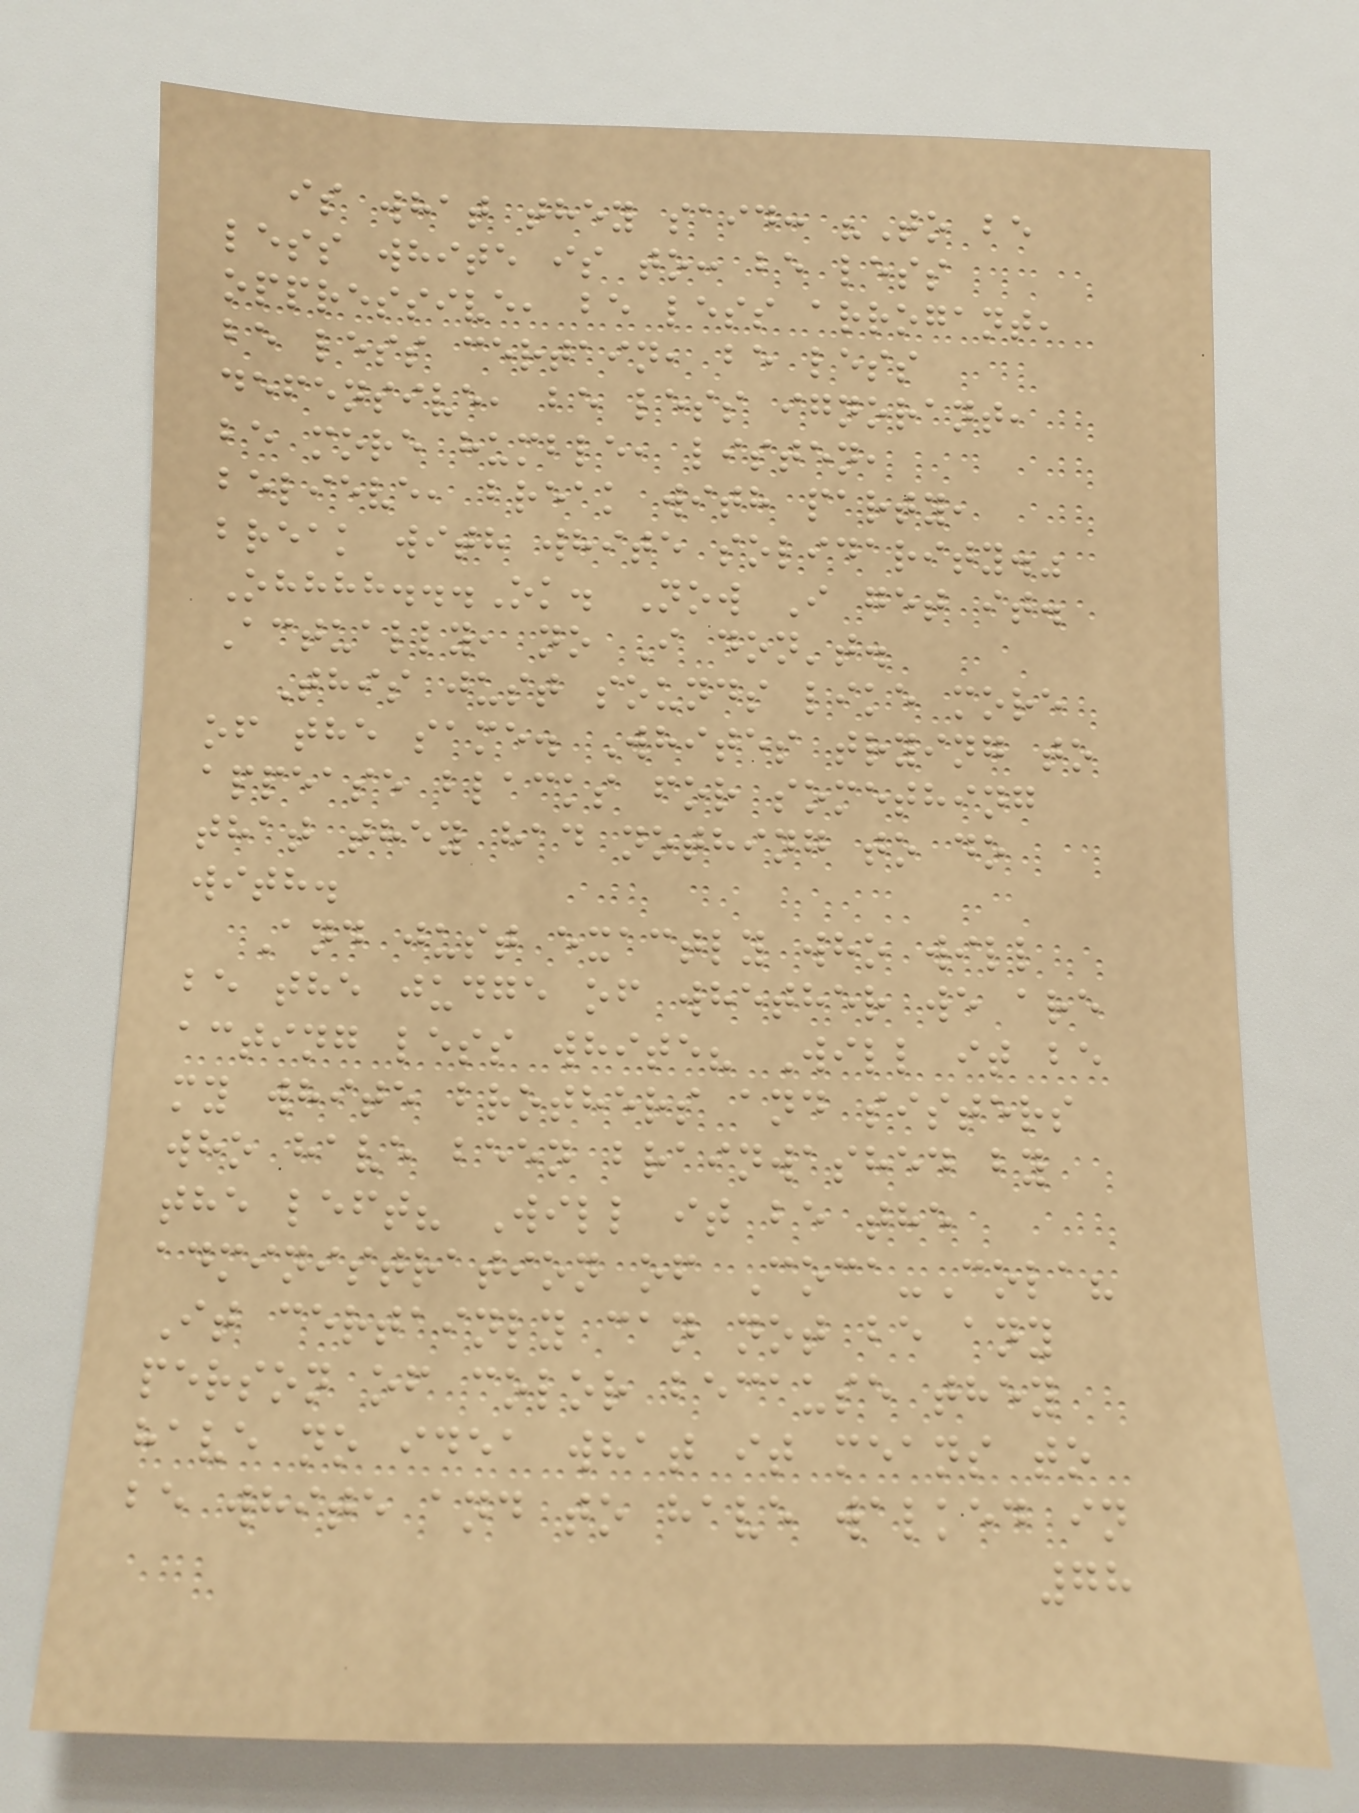is what they said: "To be
less white is to: be less
oppressive, be less arrogant,
be less certain, be less
defensive, be less ignorant,
be more humble, listen,
believe, break with party,
break with white solidarity."
Ohhhh...Ok. Now I get it.
Actually, no I don't.
This just sounds like more
of the same. Whites trying to
appease blacks for something
that they had nothing to do
with.
And just exactly who will
be the judge of whether we are
acting less white? Will it be
my white brothers and sisters
who have been brainwashed by
the left? Will it be the
administration of Coca-Cola?
It certainly can not be any
person of color because they
have no idea what it means to
be white and to have walked in
78
